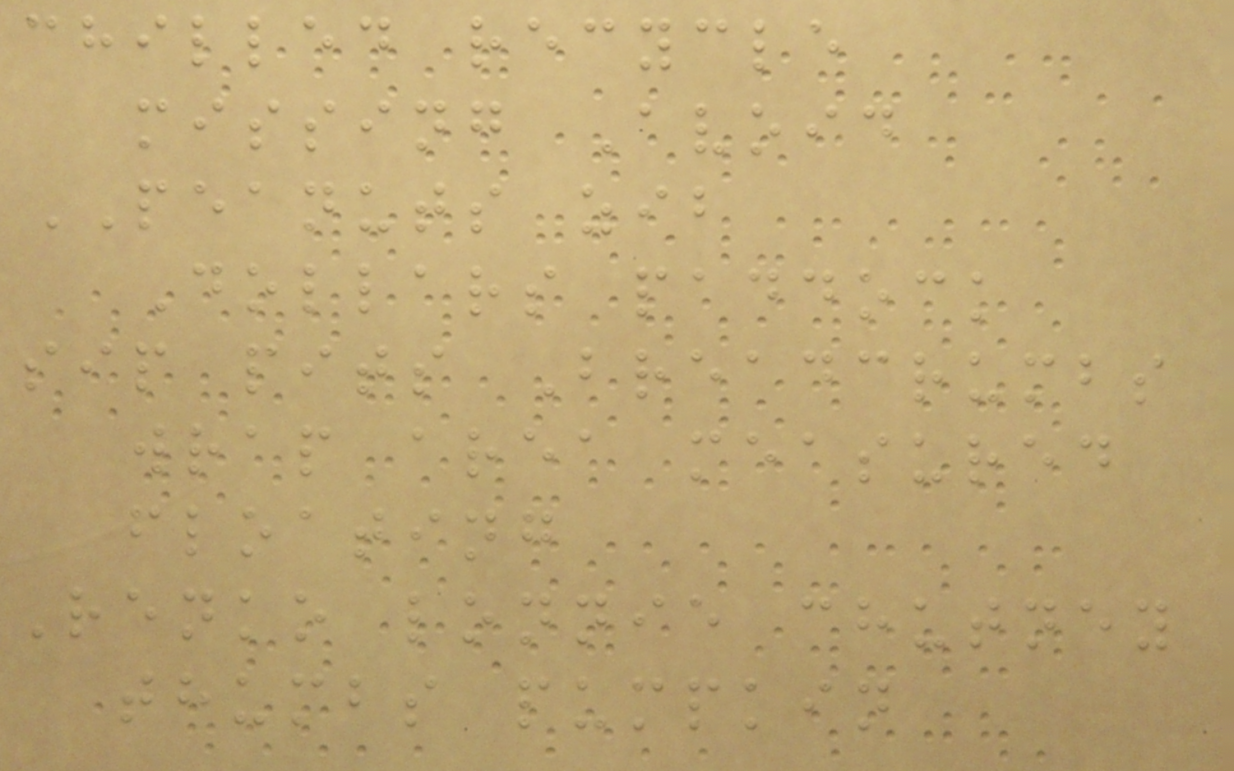chilled recycle
missing Avoid
PEANUTS zib
Dollars paddock
sip pits Breadcrumbs
wrap area measured
floating
Renko lonnie chutney
thumbs pumpkin
